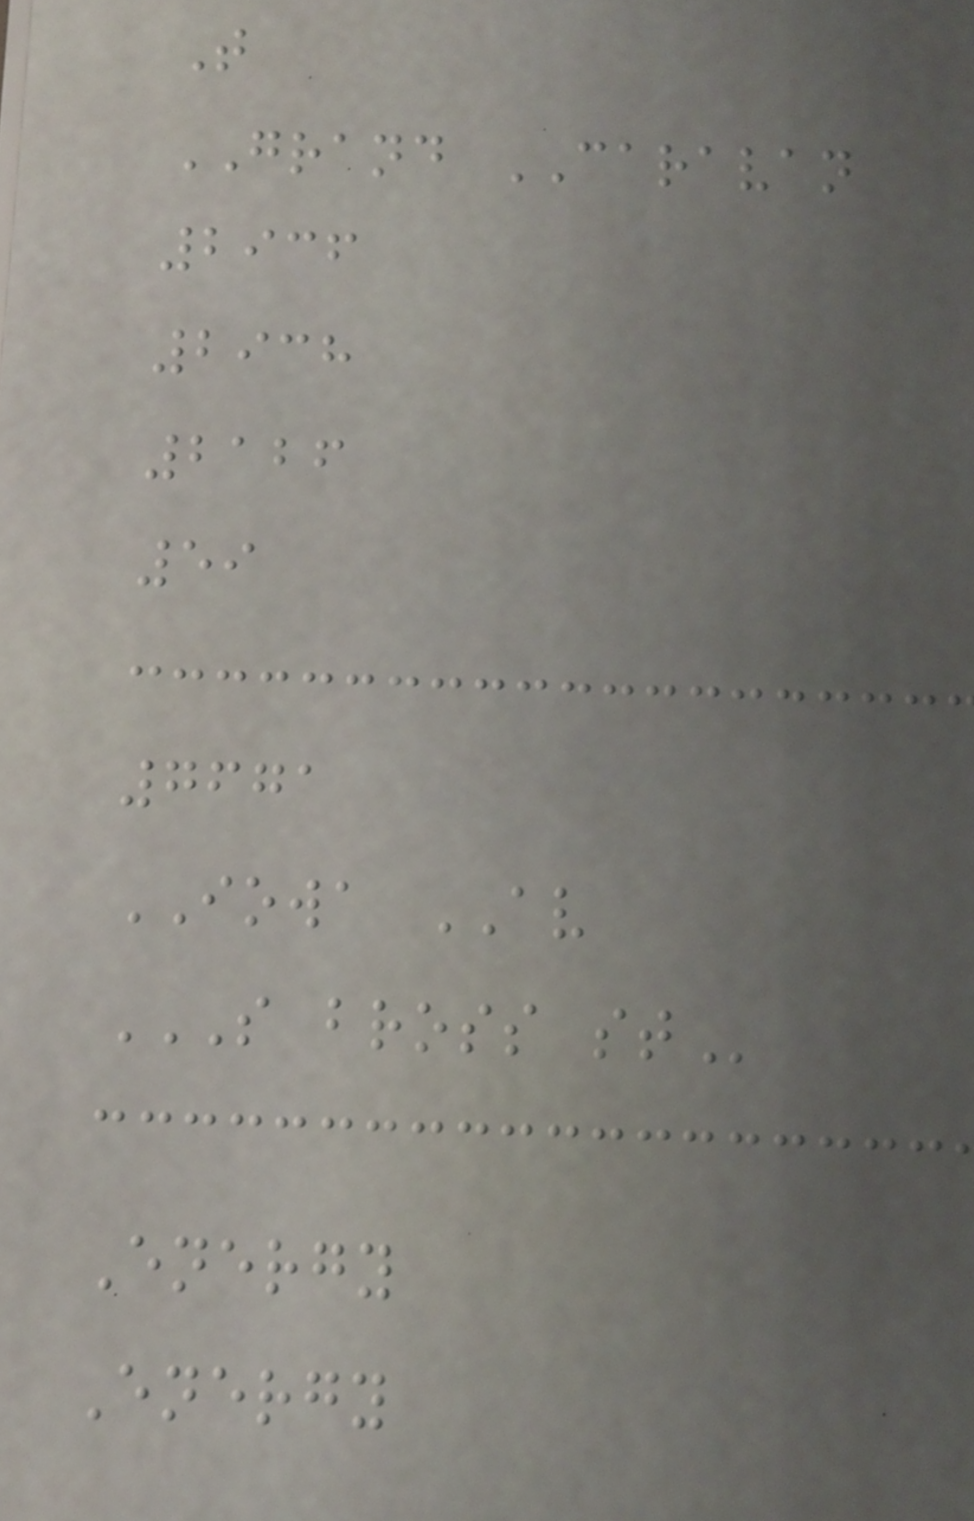T
GRAND CARAVAN
2936
2938
2126
59
7671
IOWA AV
S BROSS ST
Energy
Energy
